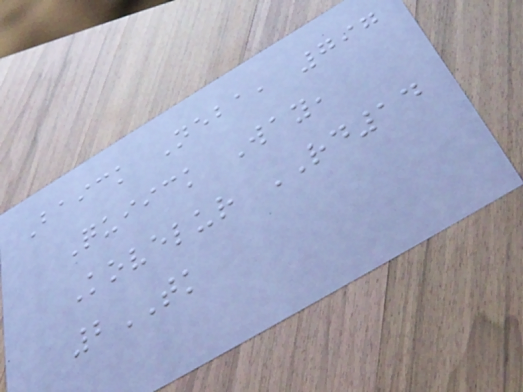Baick Neba, 797
Quiick Way,
Kovelur RD14
2TK
